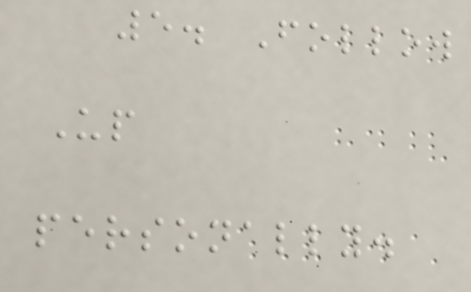5. Follow
Up
personally.
